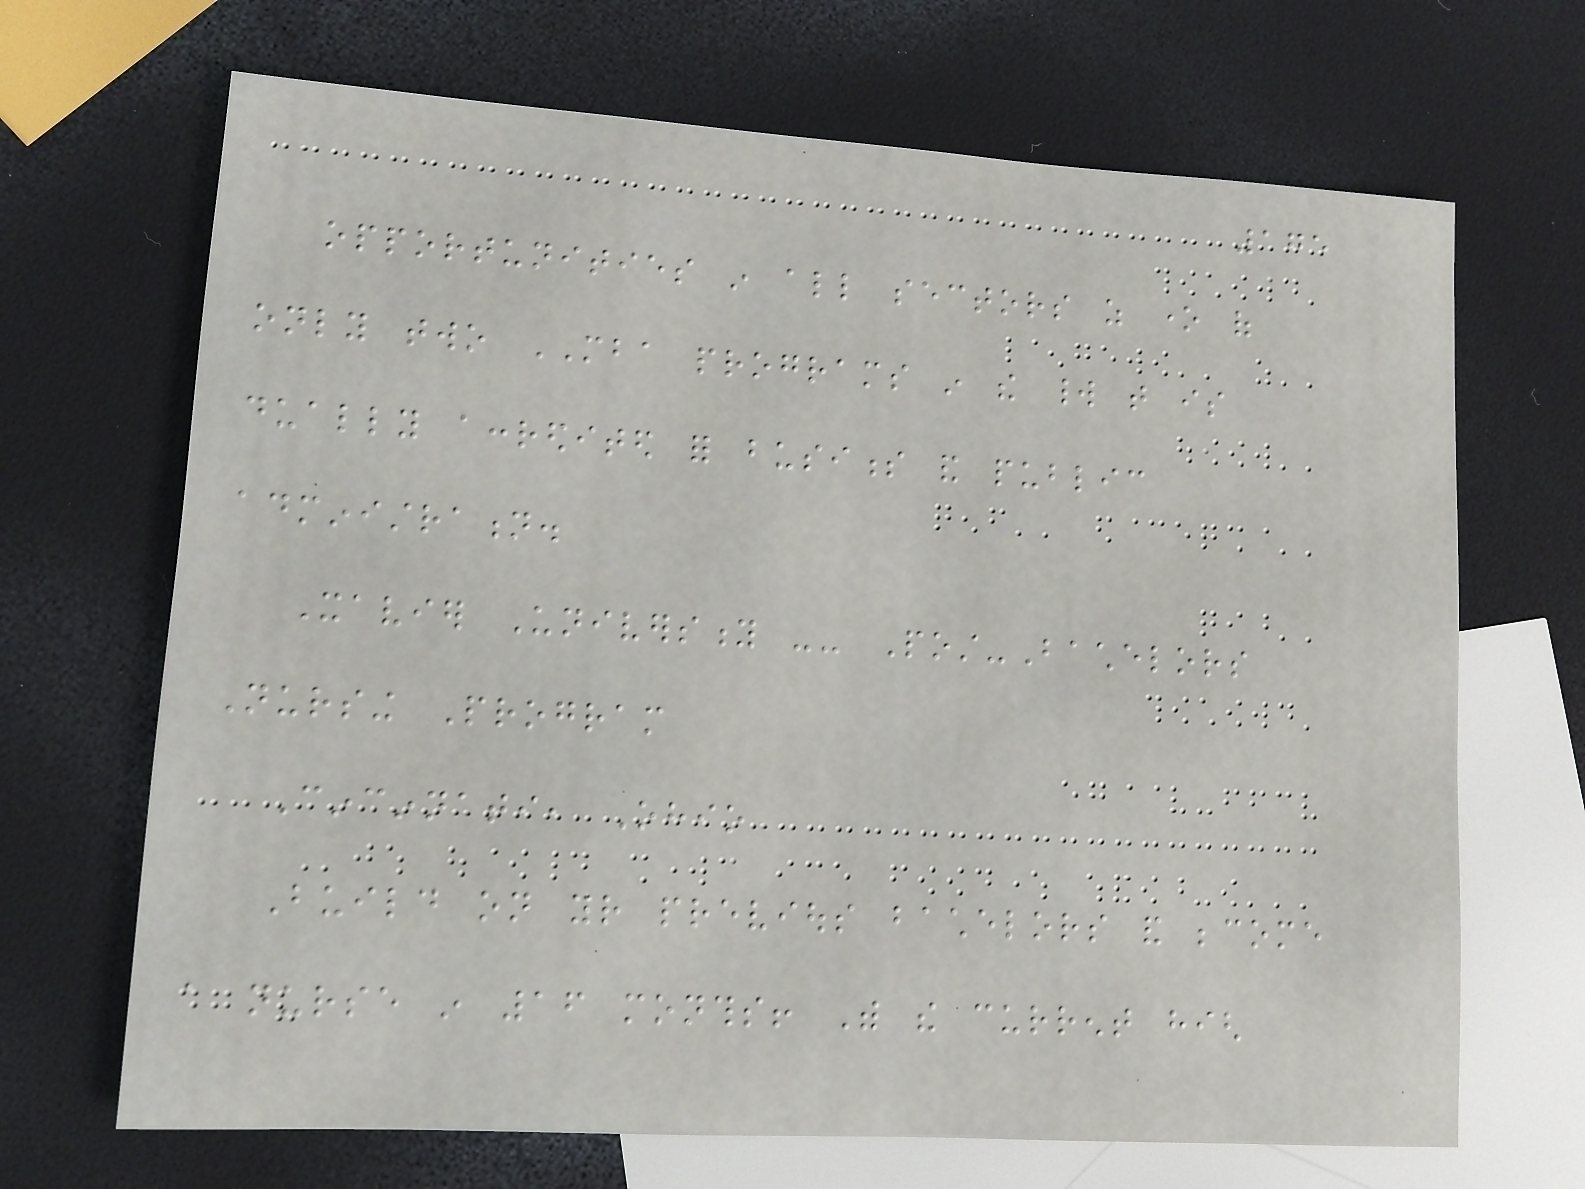175
opportunities in all sectors as one of
only two MBA programs in the world that is
dually accredited for business and public
administration.
Xavier University -- Post-Bachelors
Nursing Program
Cincinnati, Ohio
Build on your previous bachelors and become
a nurse in 16 months! With the current high
